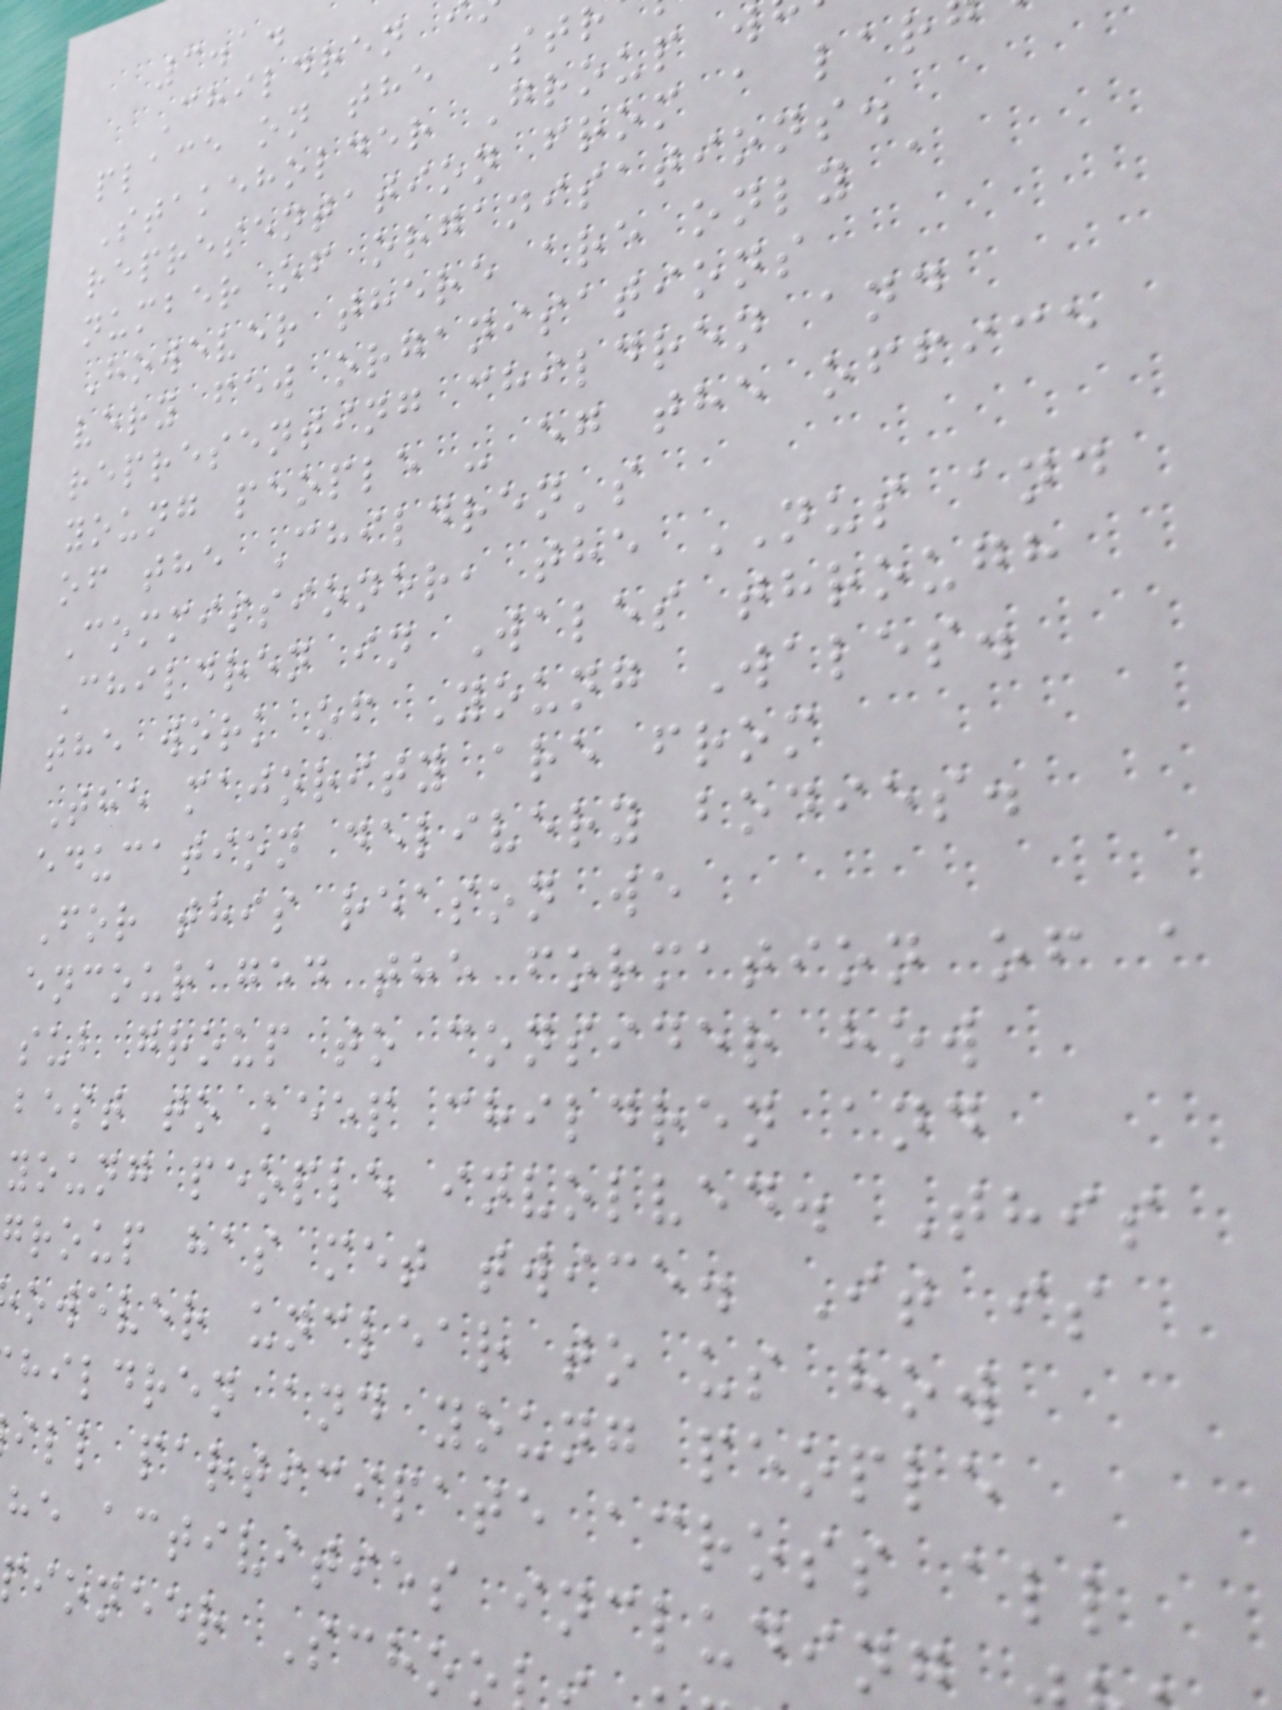3.1.
Children
place on the St
Stakeholder Group w
representation from a lar
number of organisations.
However there are only a
very few organisations
representing children and
young people - eg the office
of the Children's
Commissioner, the NUS and
Children in Wales through
the work of Young Wales.
The majority are from
education delivery bodies.
For this reason we
encouraged the formation of a
sub group to consider how
best to keep children and
young people involved. This
group has met twice. It is
owever unclear to us how
hildren and young people
ill participate across all
he activities including
ioneer Schoo
